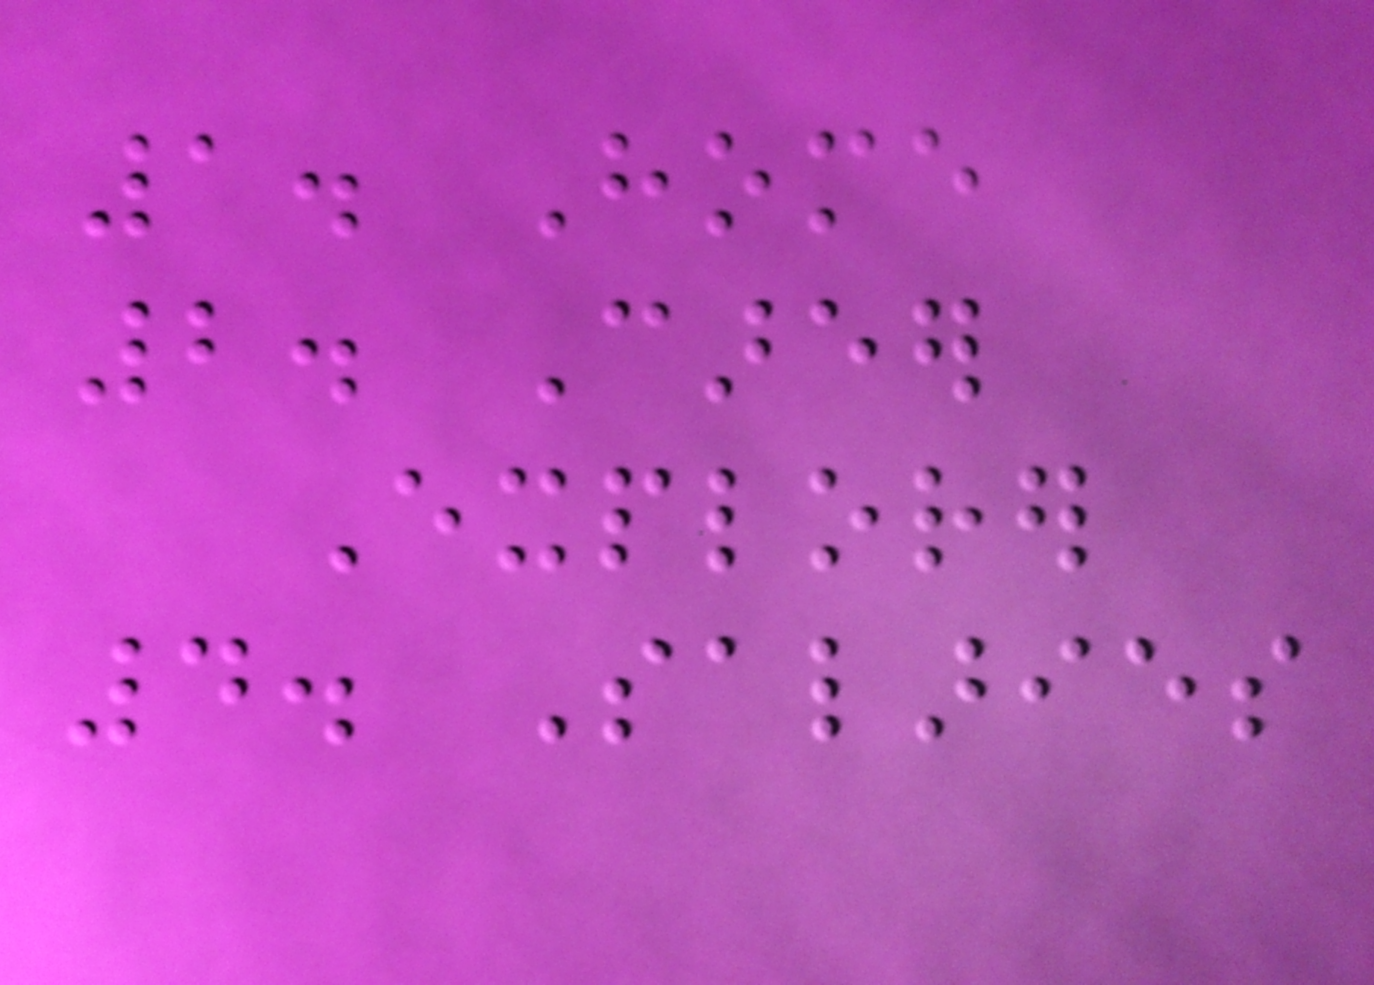1. Home
2. Career
Explorer
4. Salaries
